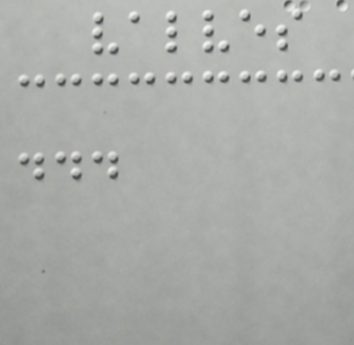valves
...
